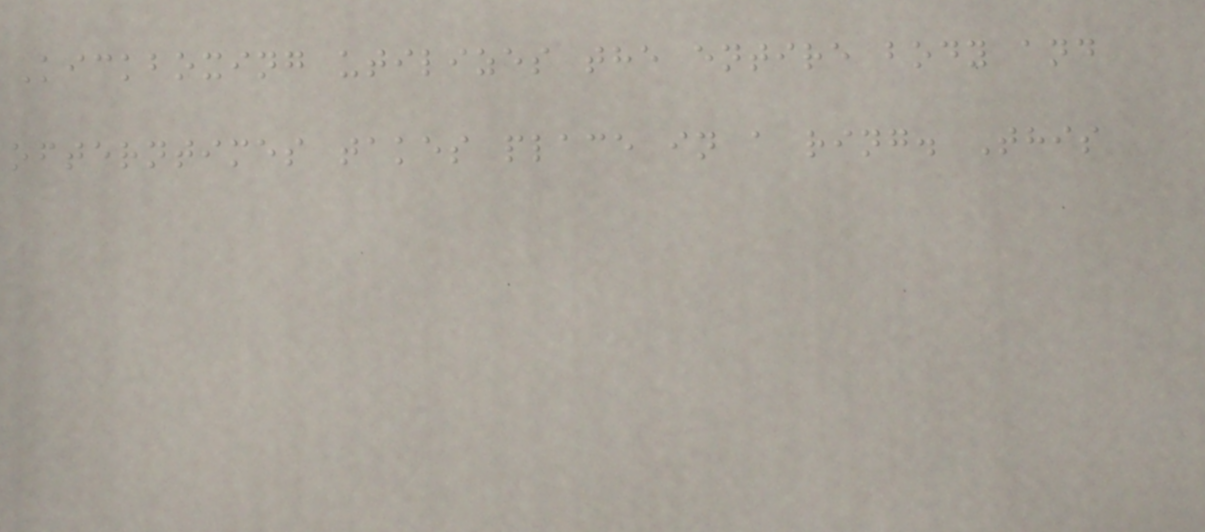Kickboxing utilizes the entire body and
ofterntimes takes place in a ring. This
